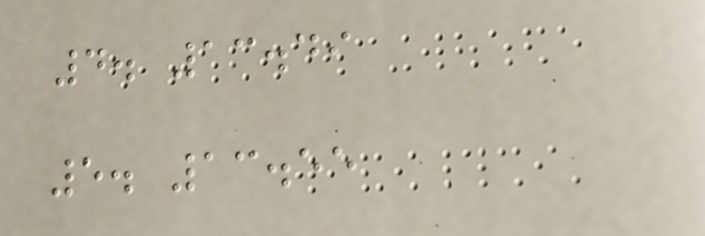4. 13.49
5. 13.55
